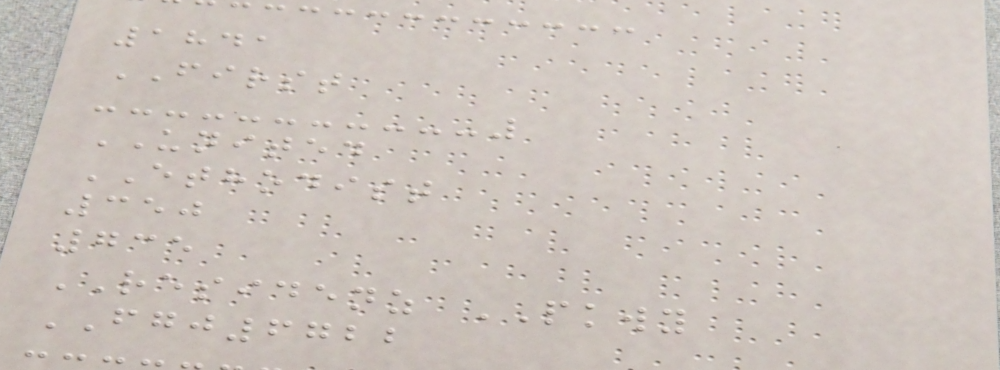1841
FIRST
UNITED
ETHODIST
350
735
RESIDENZ PKWY
FGJ6722
